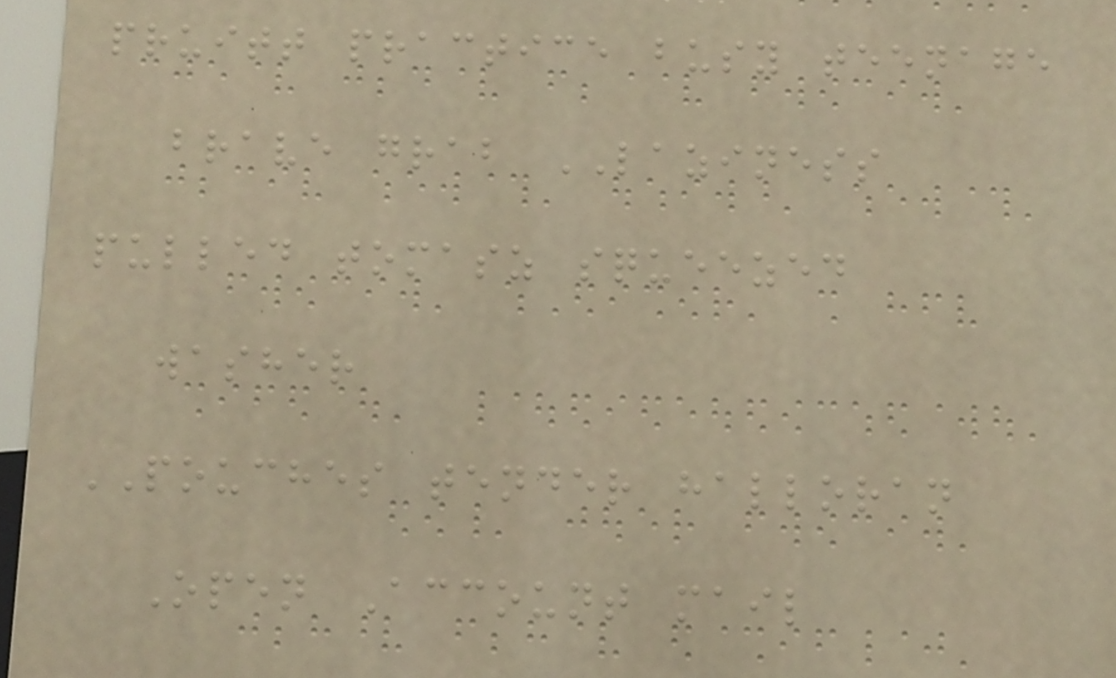pruitt practice busy teenage
brave grab LAZINESS
pulled tomasz squeezed
washer
POUCHES tender halloran
Open Account mail
